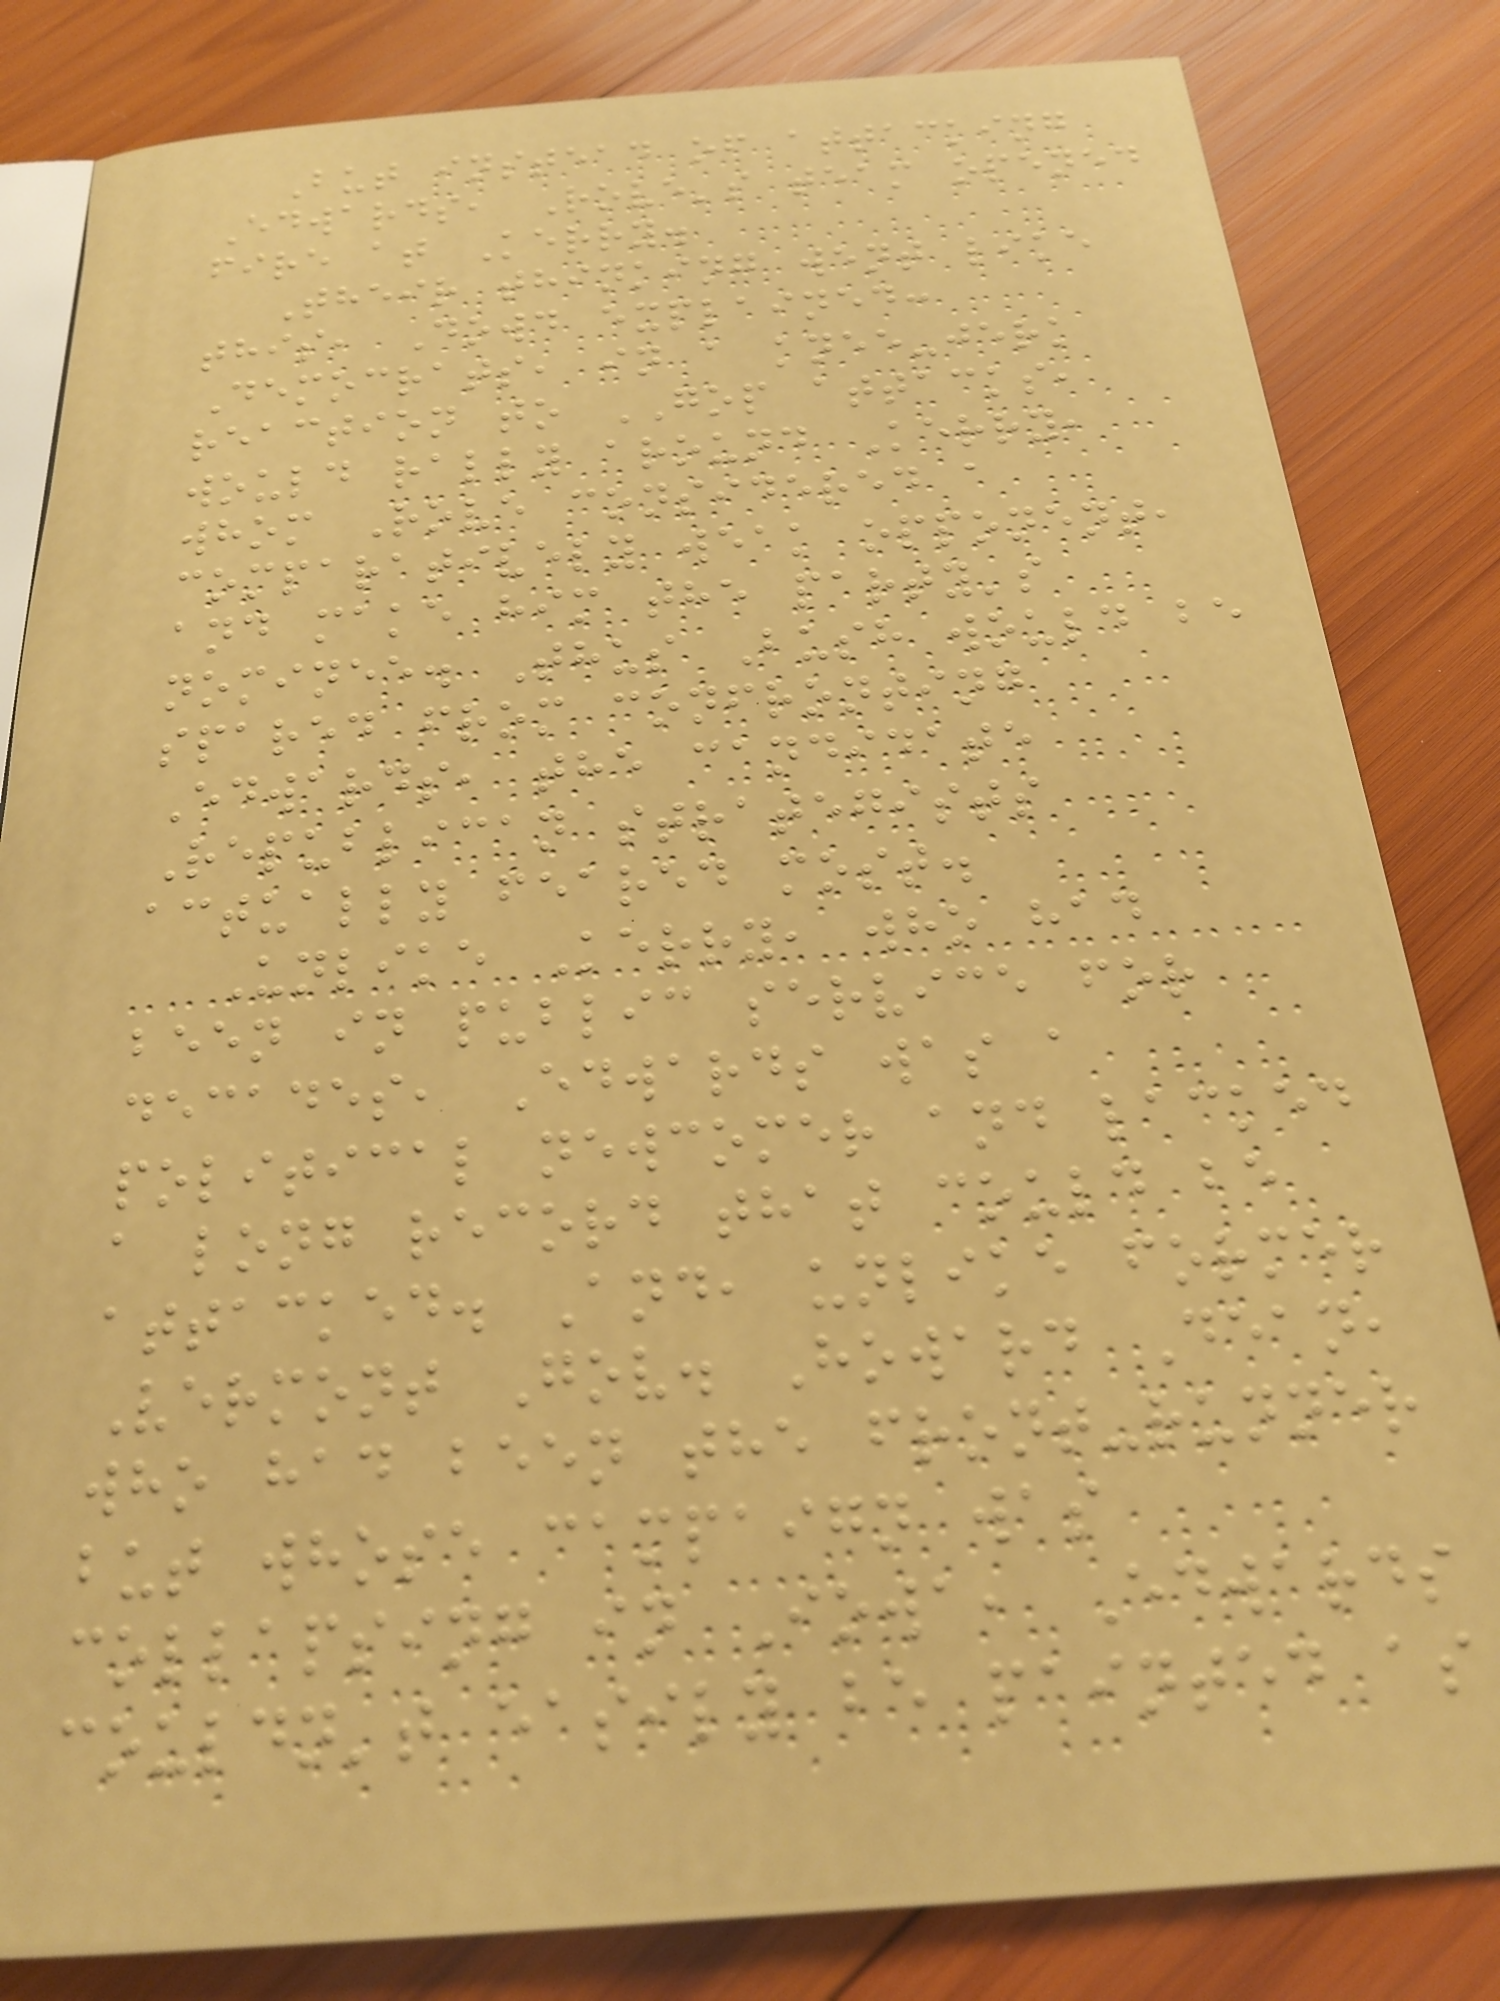But instead of attacking
Edwards, Rove's team opened
fire at Kerry.
Their thinking went like
this, Dowd explained:
Democrats, in a knee-jerk
reaction to GOP attacks,
would rally around Kerry,
whom Rove considered a
comparatively weak opponent,
and make him the party's
nominee. Thus Bush would be
spared from confronting
Edwards, the candidate
Republican strategists
actually feared most.
Unlike Kerry, who had
been in public service for
decades, Edwards was a
political newcomer and lacked
a long record that could be
attacked. And, unlike former
Vermont Gov. Howard Dean,
who had been the front-runner
but whose campaign was
collapsing in Iowa, Edwards
couldn't easily be painted as
